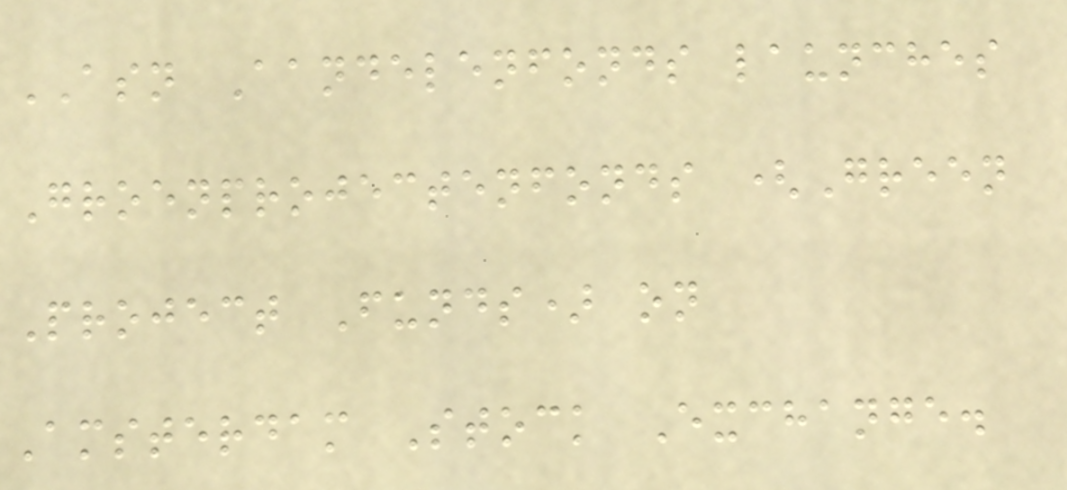ASN Aandelenfonds launches
Groenprojectenfonds (Green
Project Funds) on
Amsterdam Stock Exchange.
